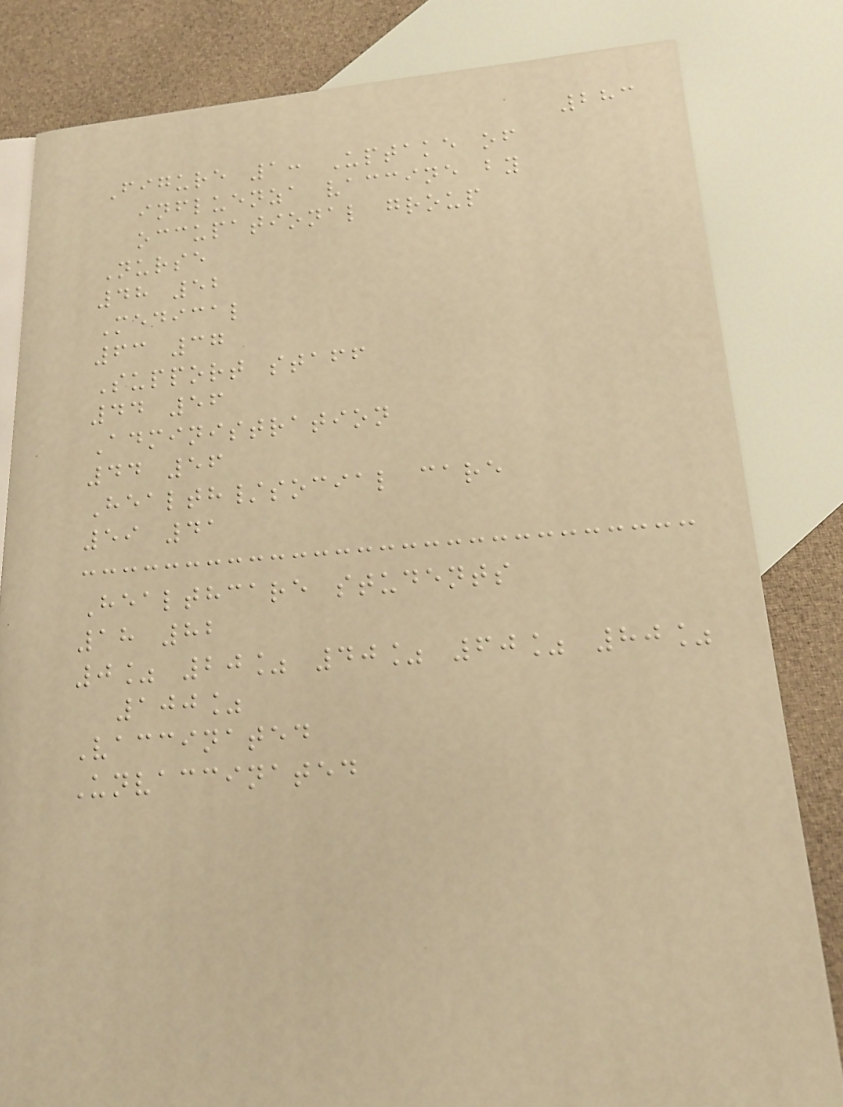283
Figure 1: Uptake of
influenza vaccine by
occupational group
Nurse
48 52
Medical
63 37
Support staff
44 56
Administration
44 56
Health/social care
59 41
Healthcare students
18 82
0% 20% 40% 60% 80%
100%
Vaccinated
Unvaccinated
